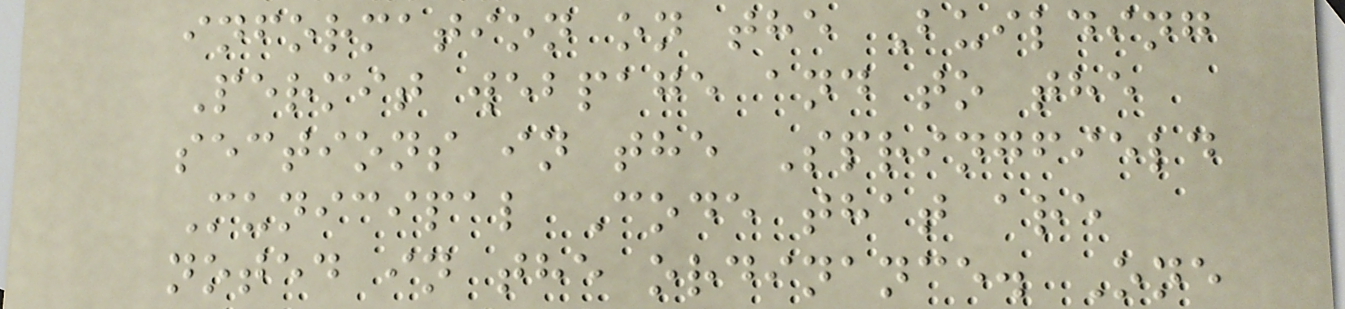information on the Building
Permit webpage and to the
sections in the Springfield
Municipal Code that are
noted in the ordinance. One
